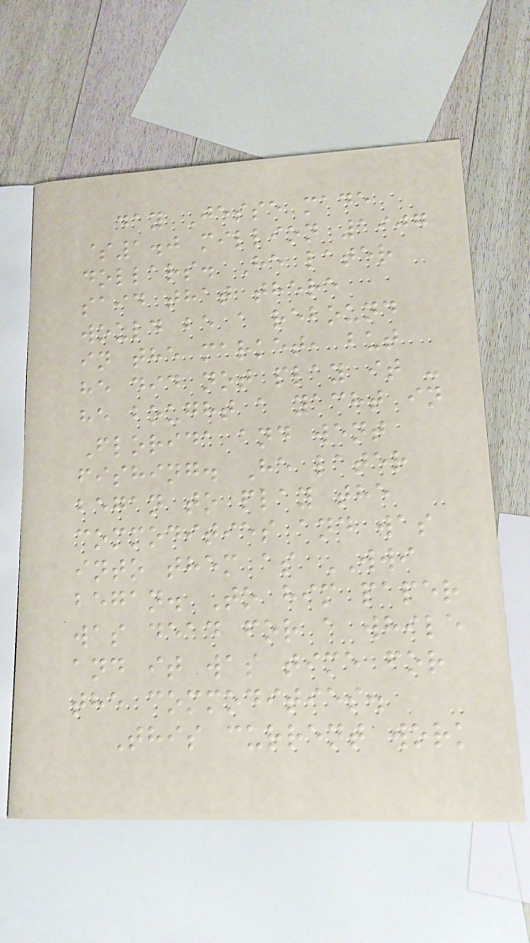day Jesse made
$1.0 million 1907
dollars. He later
said that there
would be a rebound
in the market, but
he did not play it -
he bought a yacht in
Florida and went
fishing. He later
began to play the
commodities and was
into them as WWI
began. To him paper
was dead for a while
and it was time for
the commodities.
This current work
